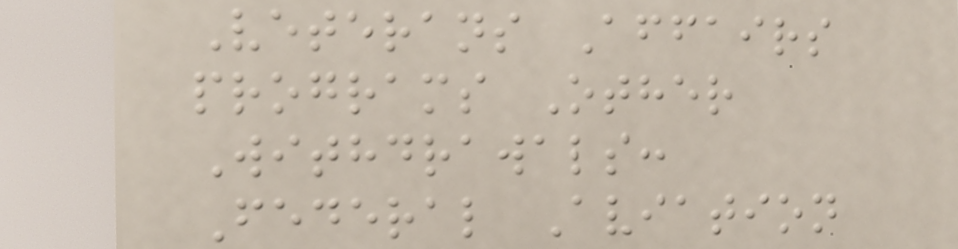Veterans Affairs
programs Other
Withdrawals:
Federal Aviation
